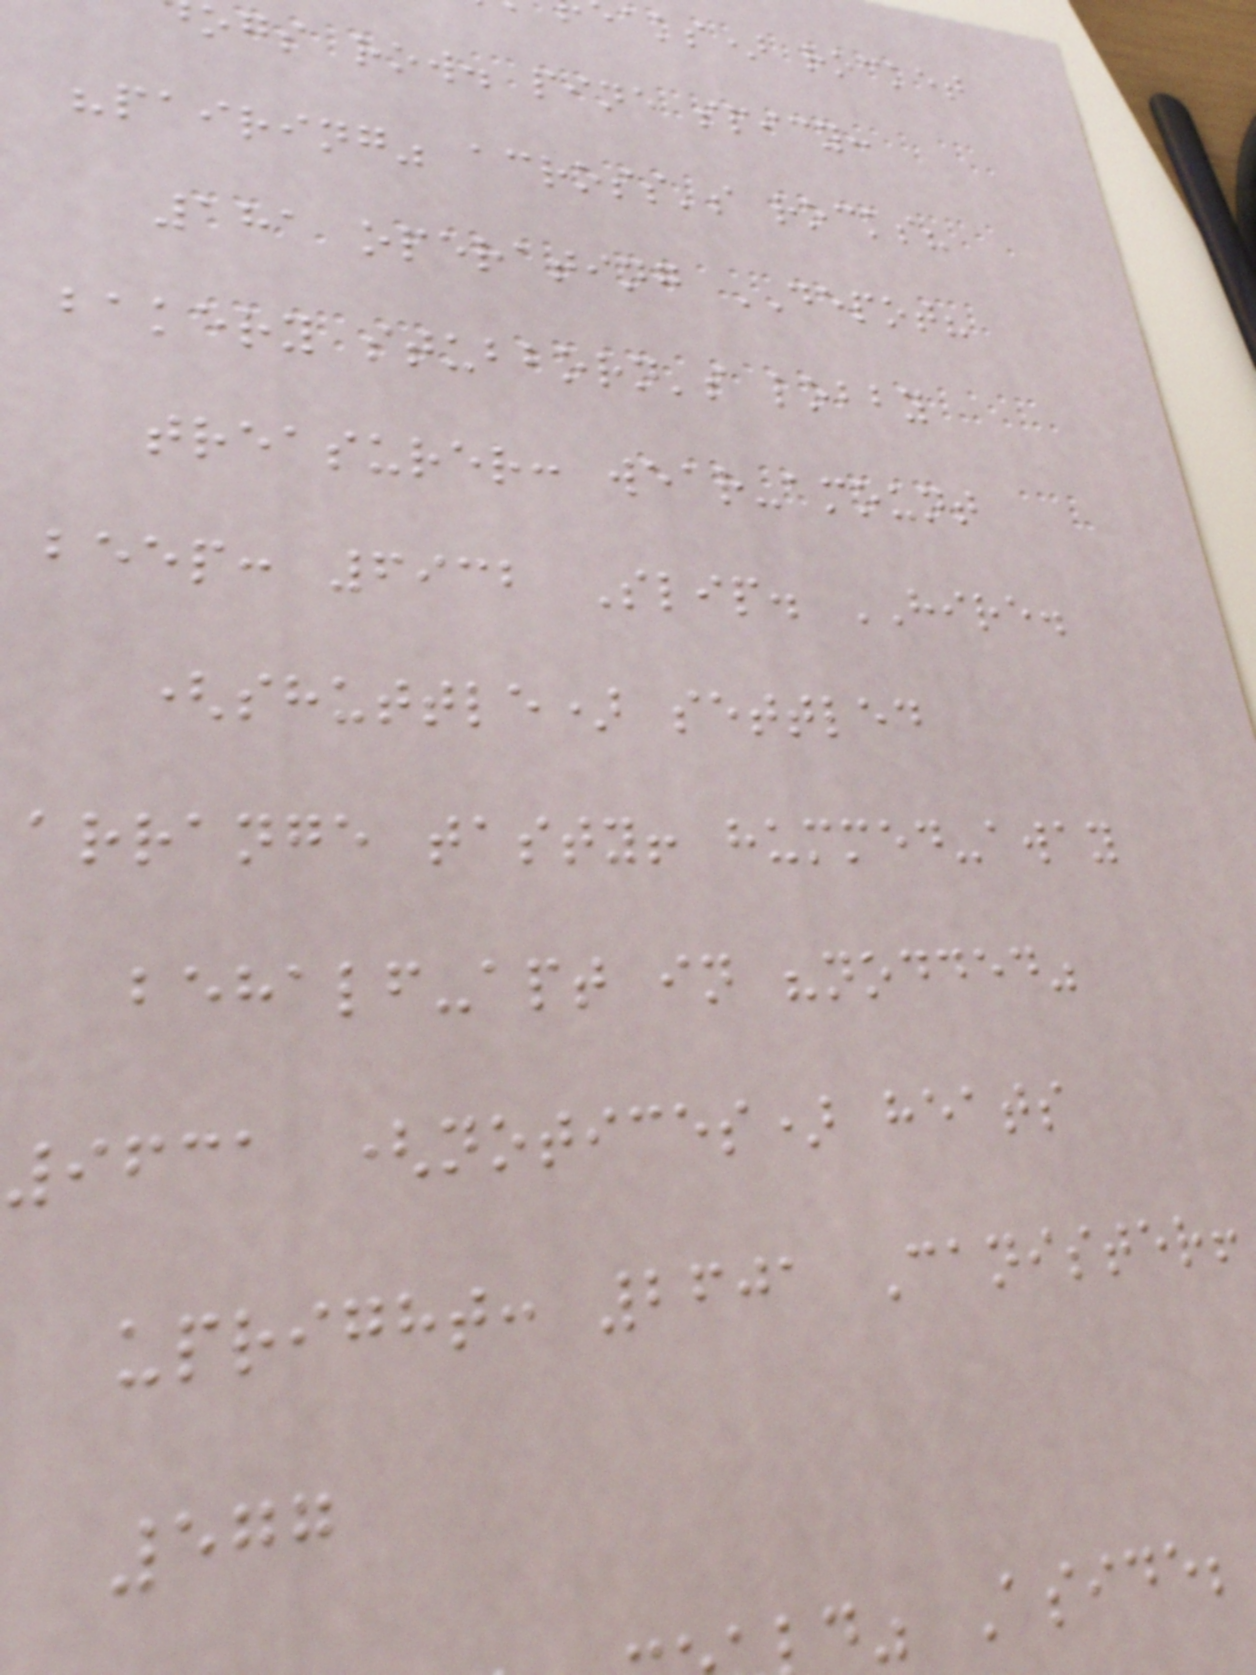aks) rocket
ogs row. pine spicy:
"pairing" across's rocks?
181 operating DEPOT?
bakery stubborn's lobby
treasurer: wear-amount
beep: 6932 Slip. HIRE.
(shuttle) settled
arrange tasty! hummed-away
behalf-apt in "nodded"
9631 (notices) heats
upright: 2601 Canister!
577
d" Aside;
